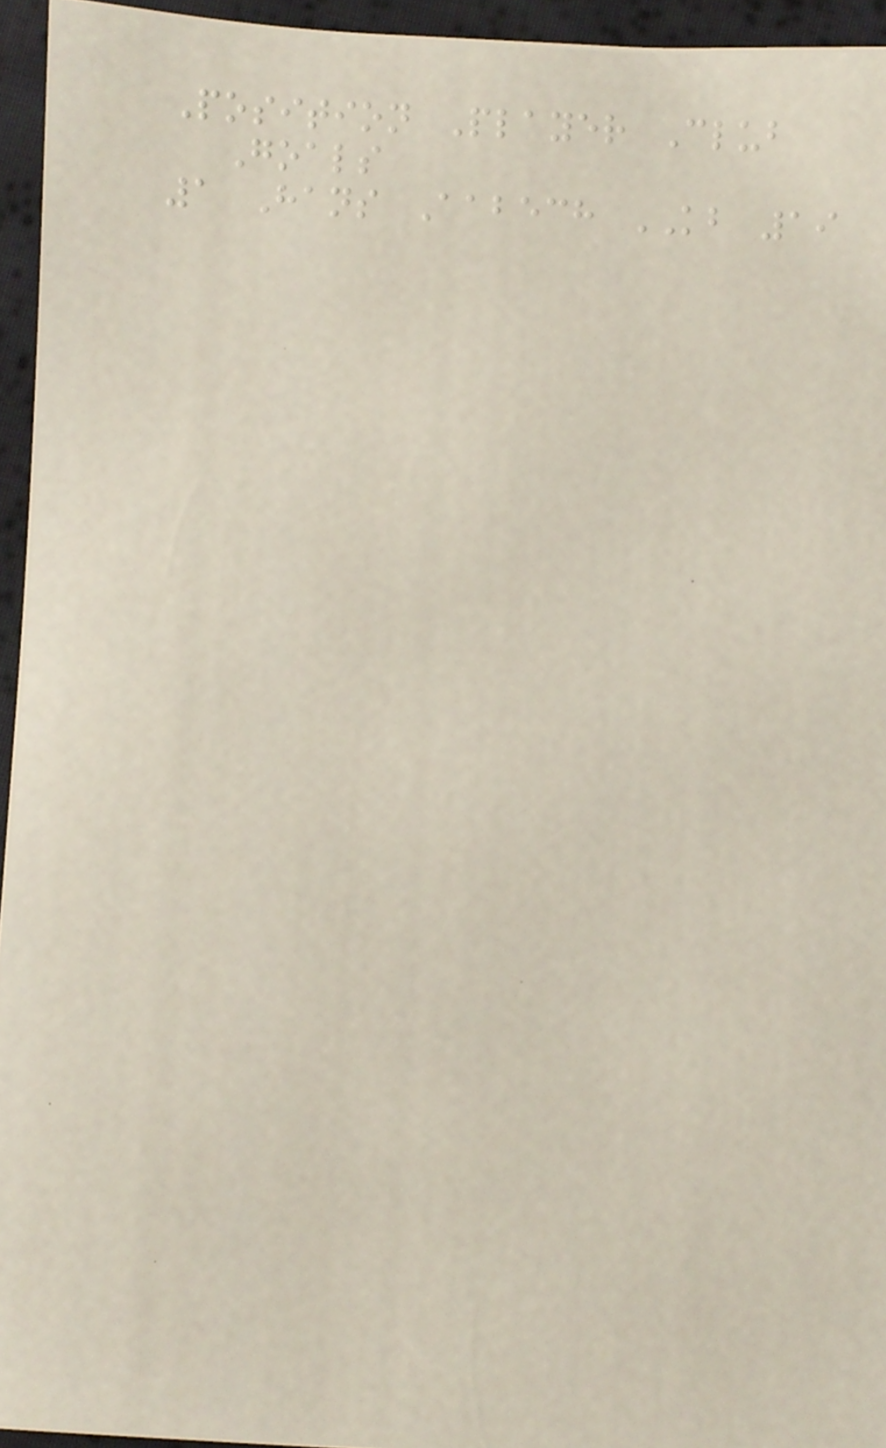Position Player Club
Goals
1 Hans Aabech KB 19
